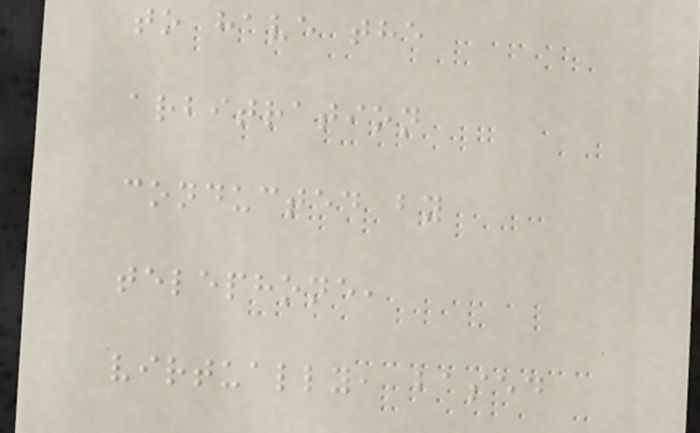to have the
arbitration
conducted by
telephone,
virtually, based
